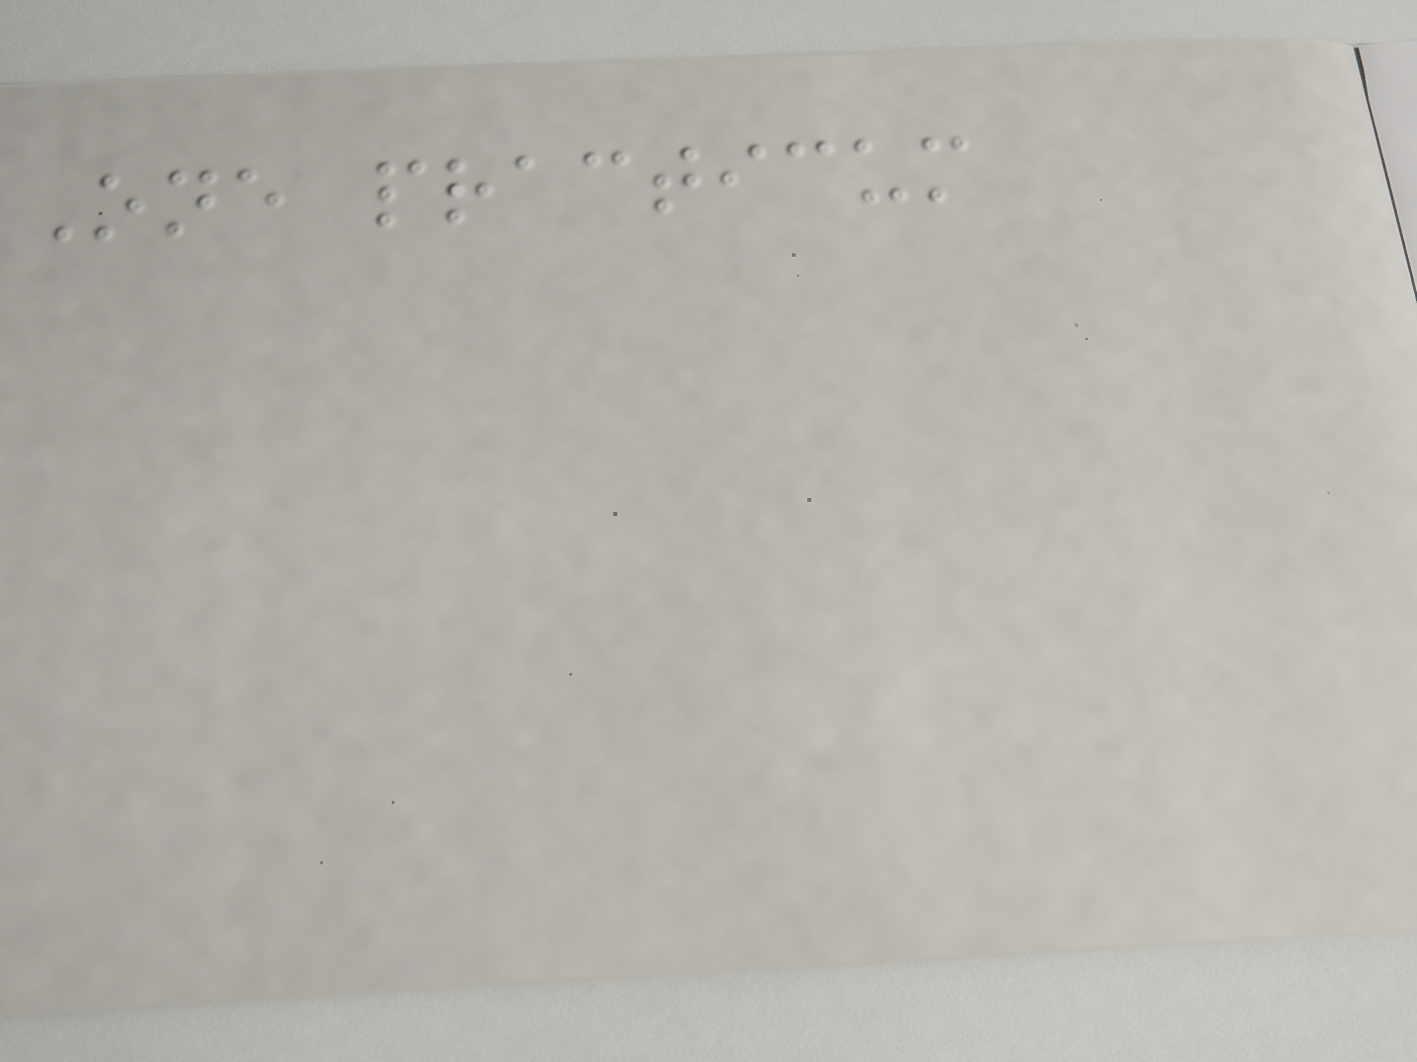One practicum
